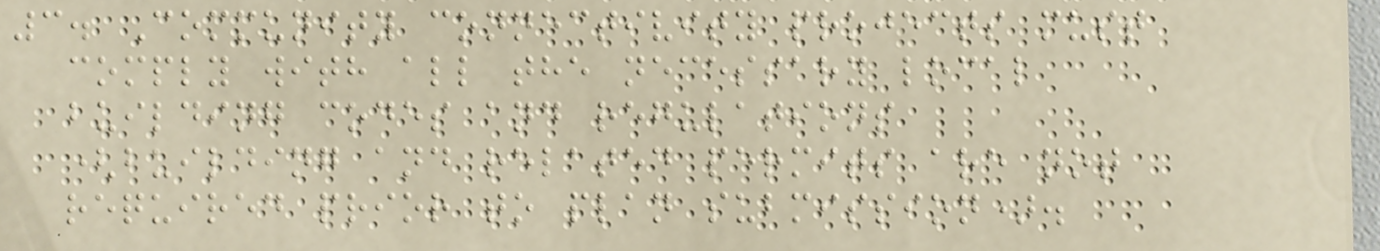3. Community connectivity projects must
comply with all the necessary local
building codes and regulations
(building and related permits are not
required prior to plan submission).
